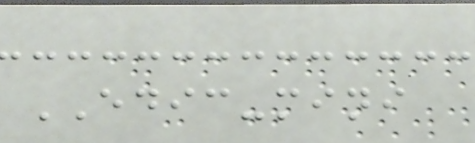EDIC-mini
